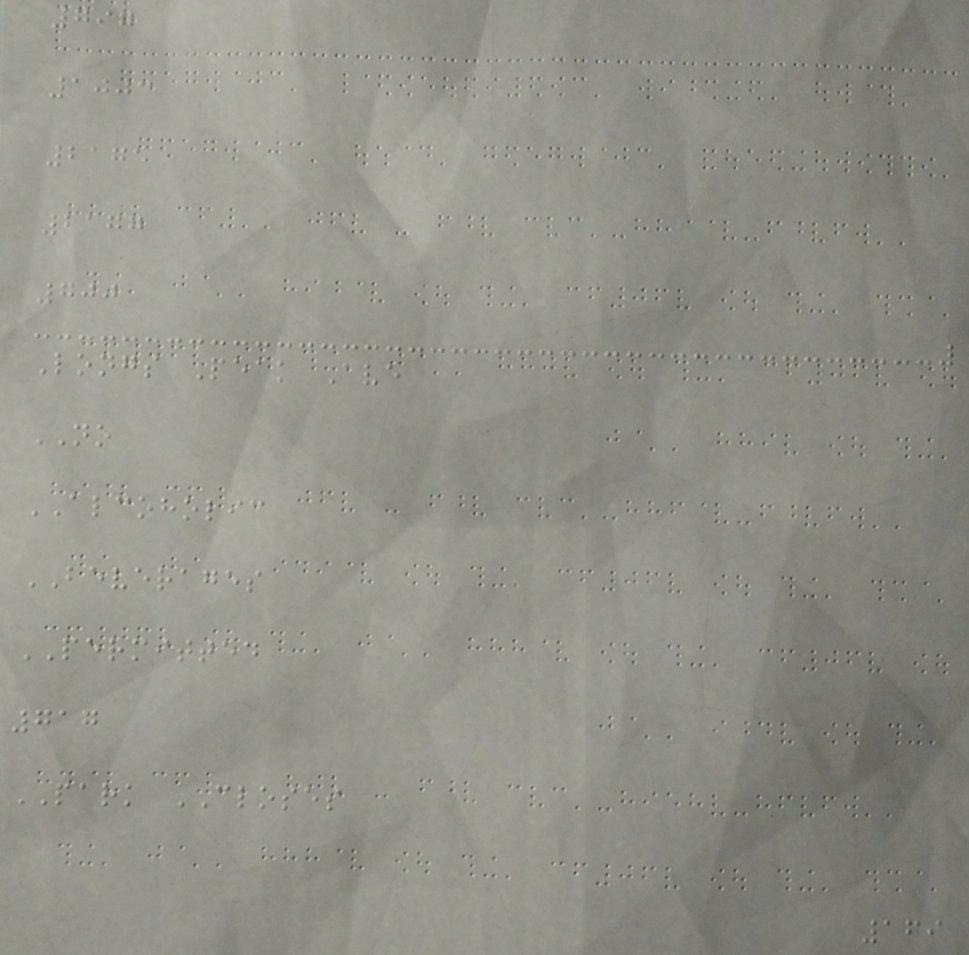797
1003
2175
2177
700
Longs Peak Ave
NO
ALCOHOLIC
BEVERAGES
PERMITTED
717
PARK CLOSES
169
